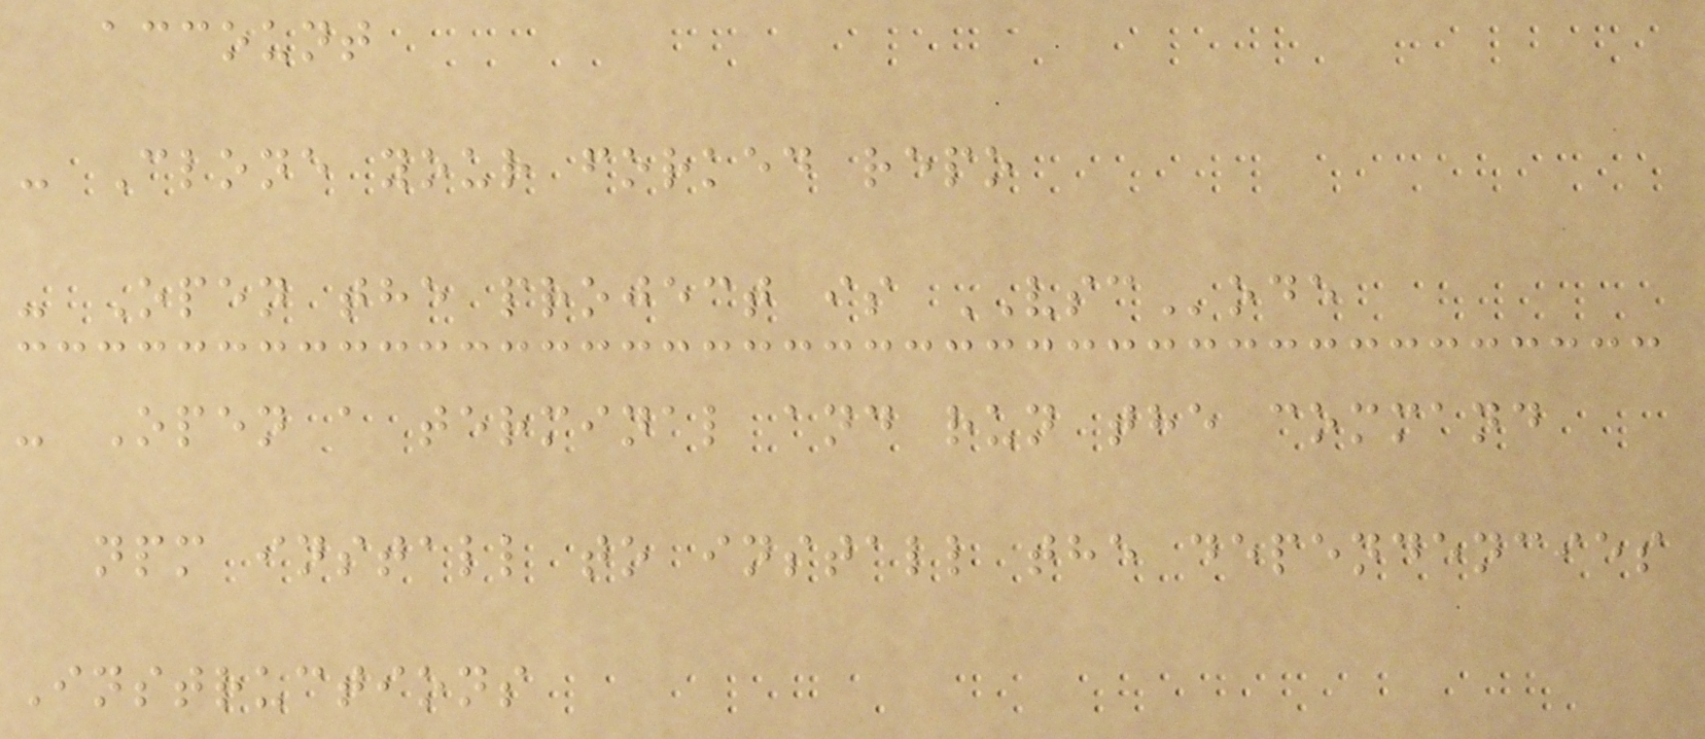account
- Clone your forked repo
- Open the project is VSCode
- Open a terminal and run the command
npm install to install the dependencies
Instructions
